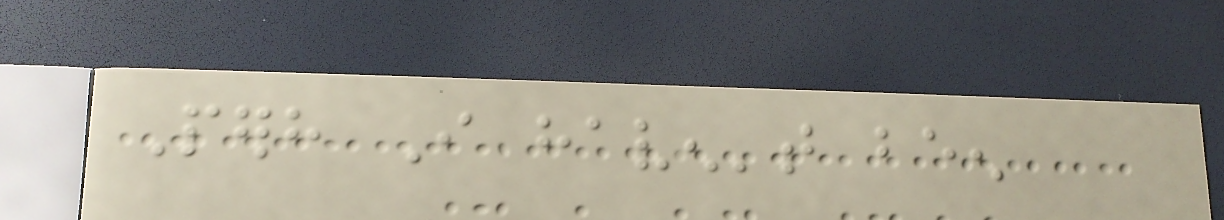Perhaps I haven't been
